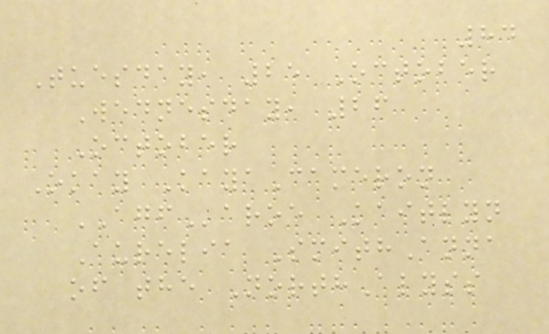84
Tuesday, 25 October
Wednesday, 26
October
Okay KayaCameron
AGFaroe Kaitlyn
Aurelia SmithAnna
of the NorthAlyss
